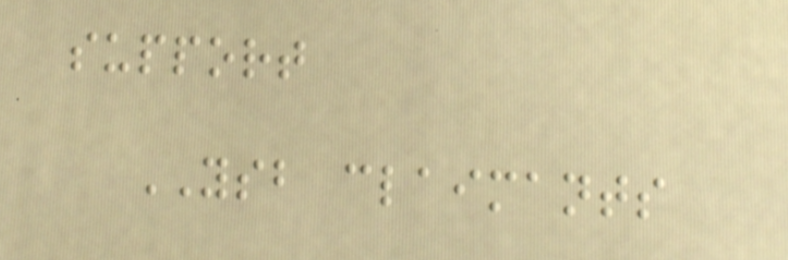support
YSB claimants
